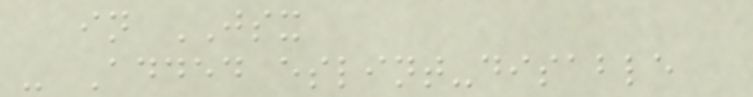in JSX
- Added eslint-disable
